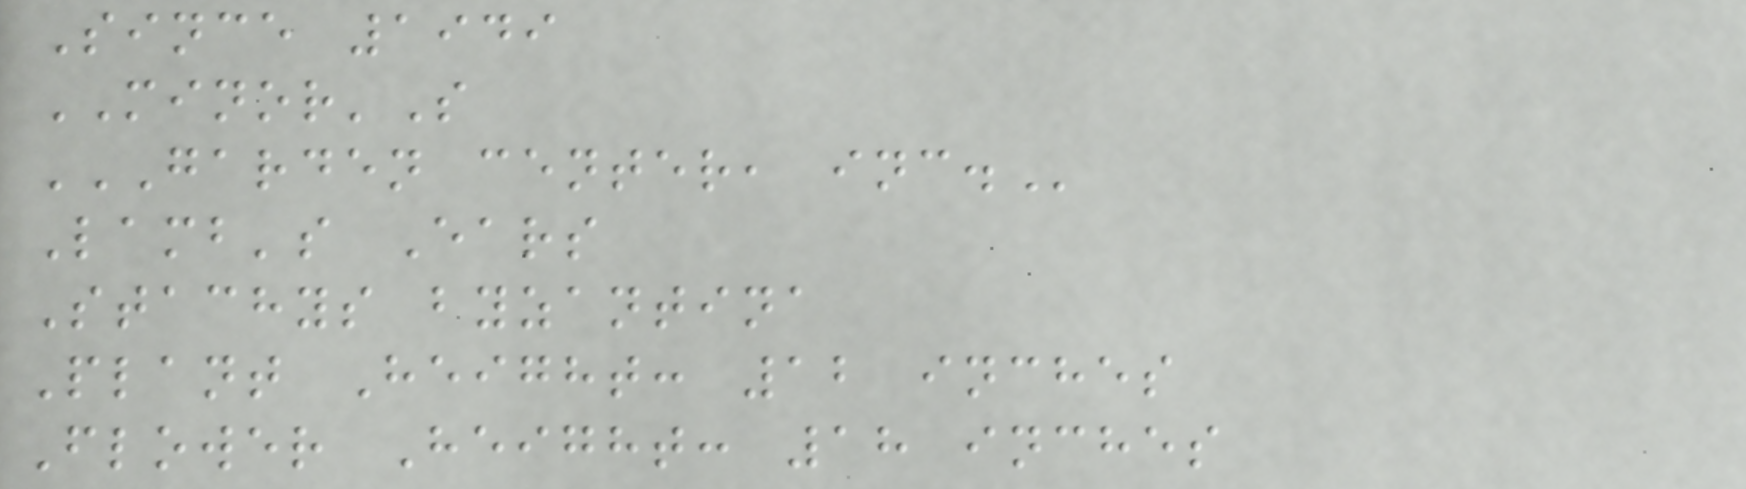Since 1949
MINOR'S
GARDEN CENTER, INC.
Lamb's Ears
Stachys byzantina
Plant Height: 12 inches
Flower Height: 18 inches
